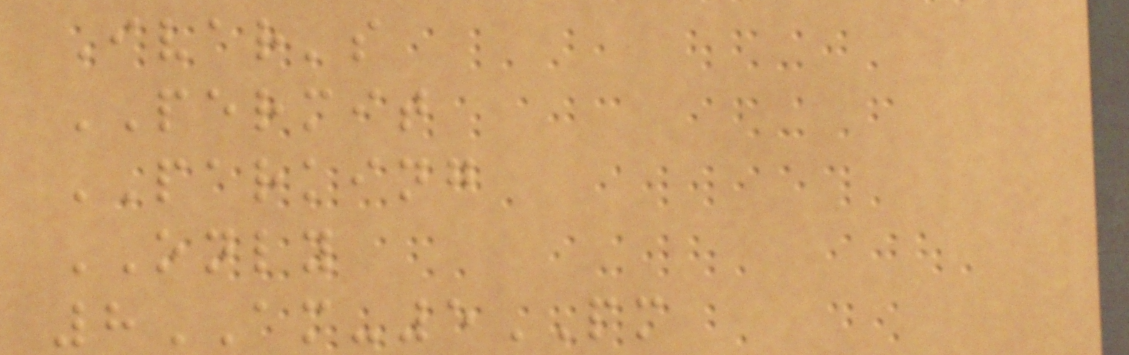Ivar's
PERMIT
PARKING
ONLY
8AM-5PM
